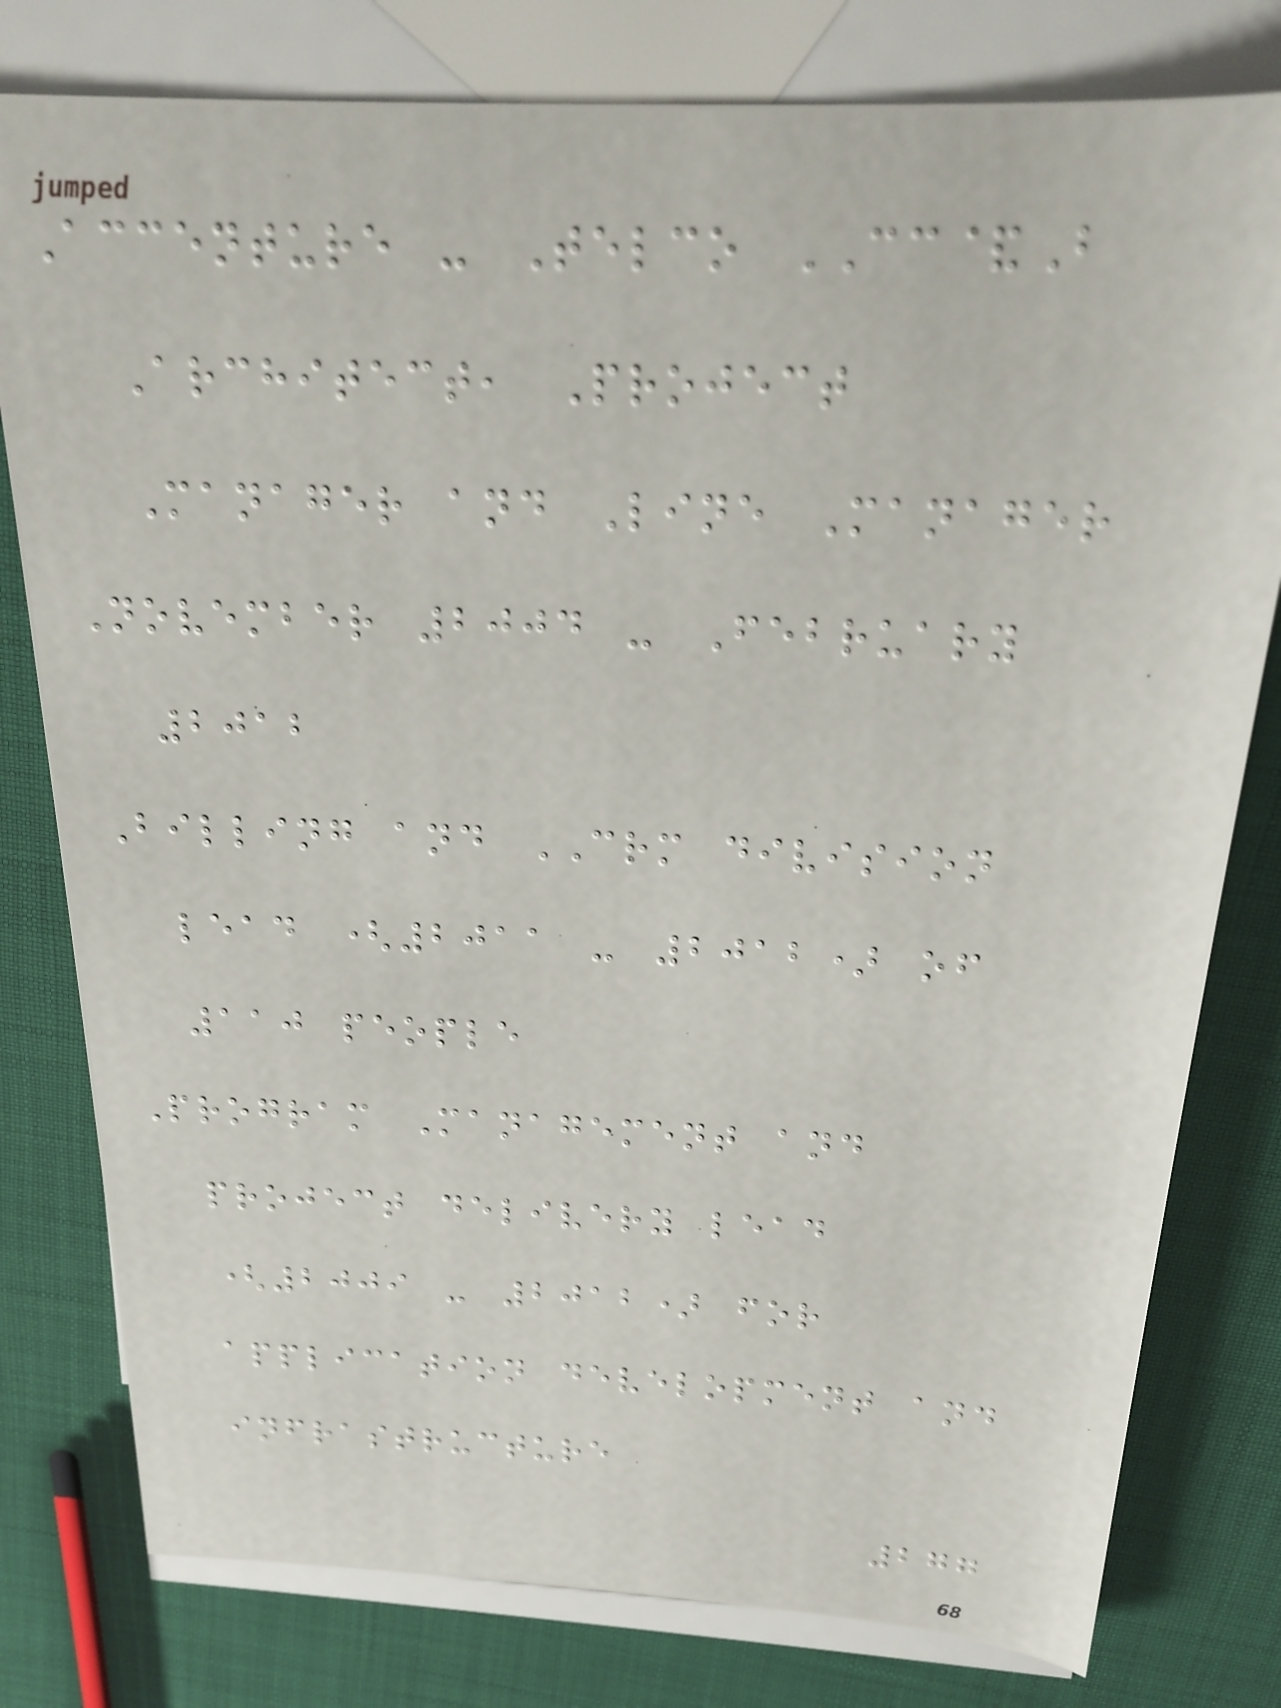Accenture - Telco CC&B
Architect, Project
Manager and Line Manager
November 2004 - February
2012
Billing and CRM division
lead (2011 - 2012) of
110 people
Program Management and
project delivery lead
(2009 - 2012) for
application development and
infrastructure
277
